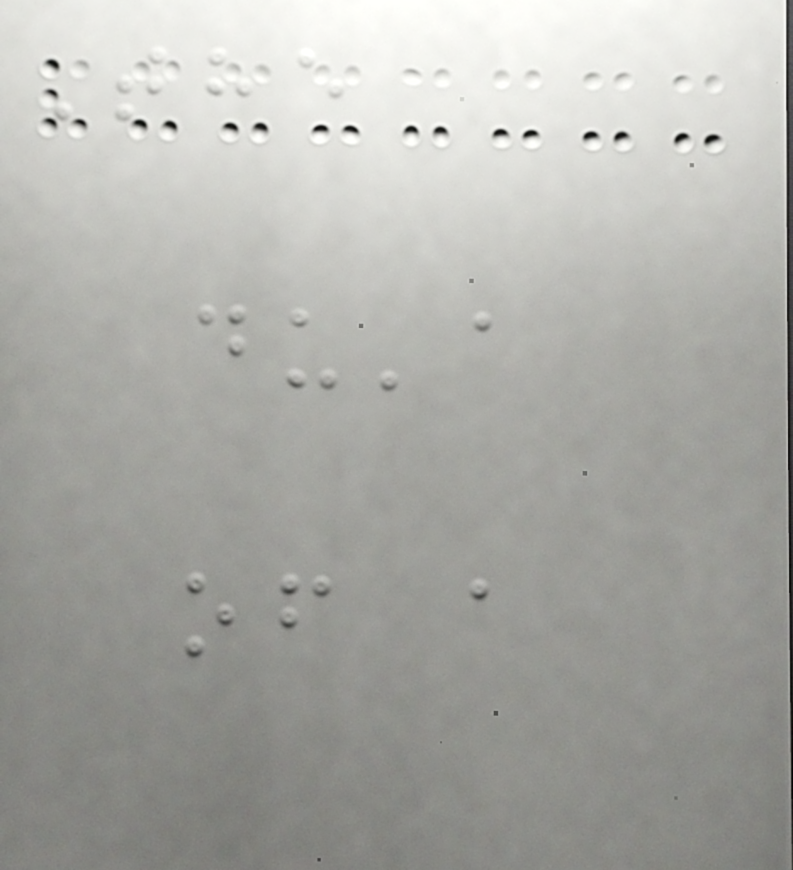The
du'a
of a
